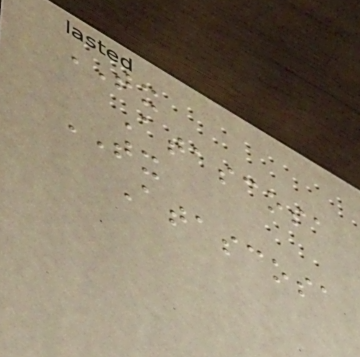TX
Atascosa
TX
Atascosa
